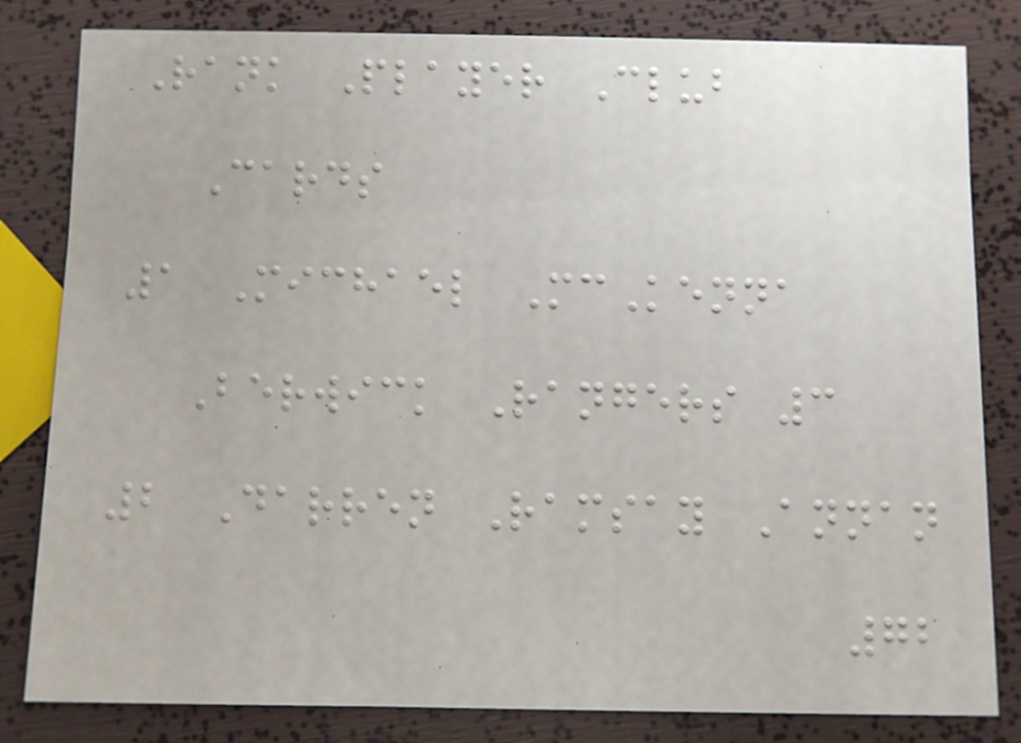Rank Player Club
Cards
1 Michael McKenna
Berwick Rangers 3
2 Darren Ramsay Annan
72
